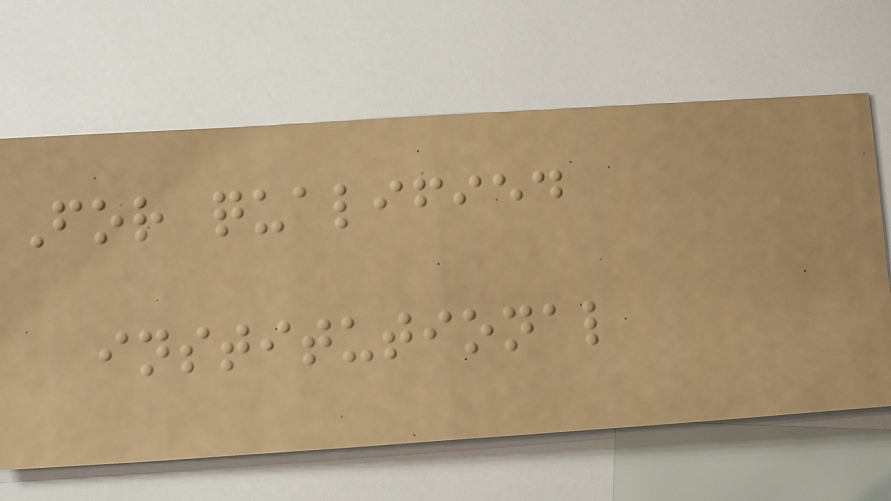For qualified
institutional
